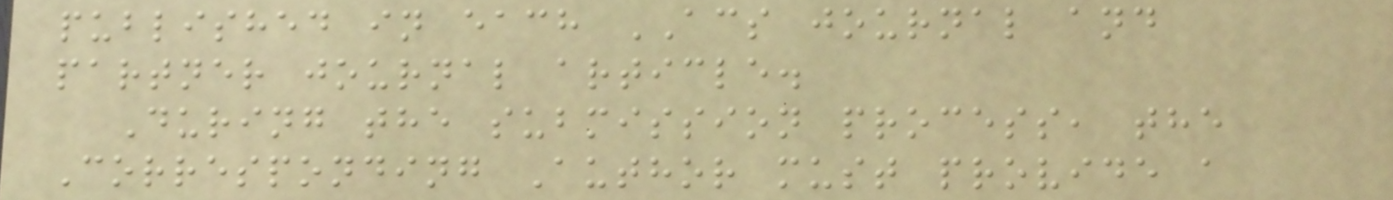published in each ACS journal and
partner journal article.
During the submission process, the
Corresponding Author must provide a
